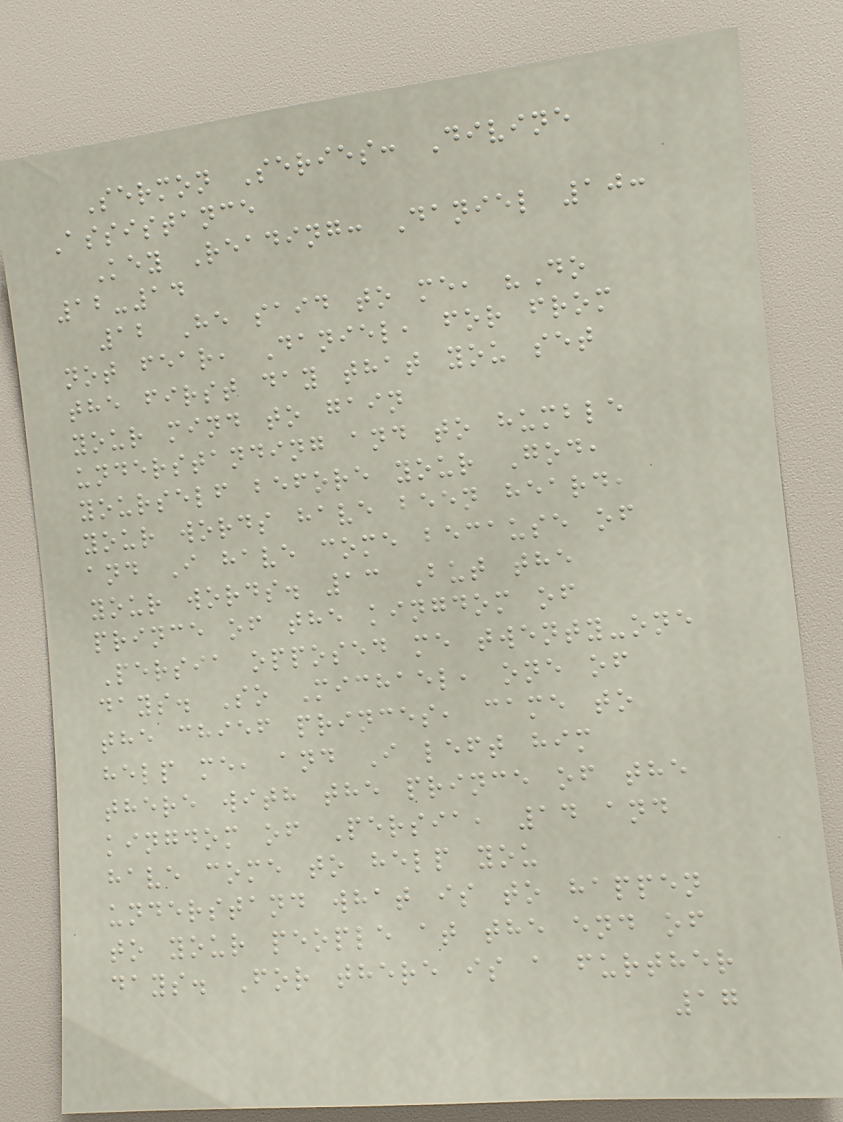Sermon Series: Divine
Assistance
Key Reading: Daniel 10:
12-14
12 He said to me, "Do
not fear, Daniel, for from
the first day that you set
your mind to gain
understanding and to humble
yourself before your God,
your words have been heard,
and I have come because of
your words. 13 But the
prince of the kingdom of
Persia opposed me twenty-one
days. So Michael, one of
the chief princes, came to
help me, and I left him
there with the prince of the
kingdom of Persia, 14 and
have come to help you
understand what is to happen
to your people at the end of
days. For there is a further
17
